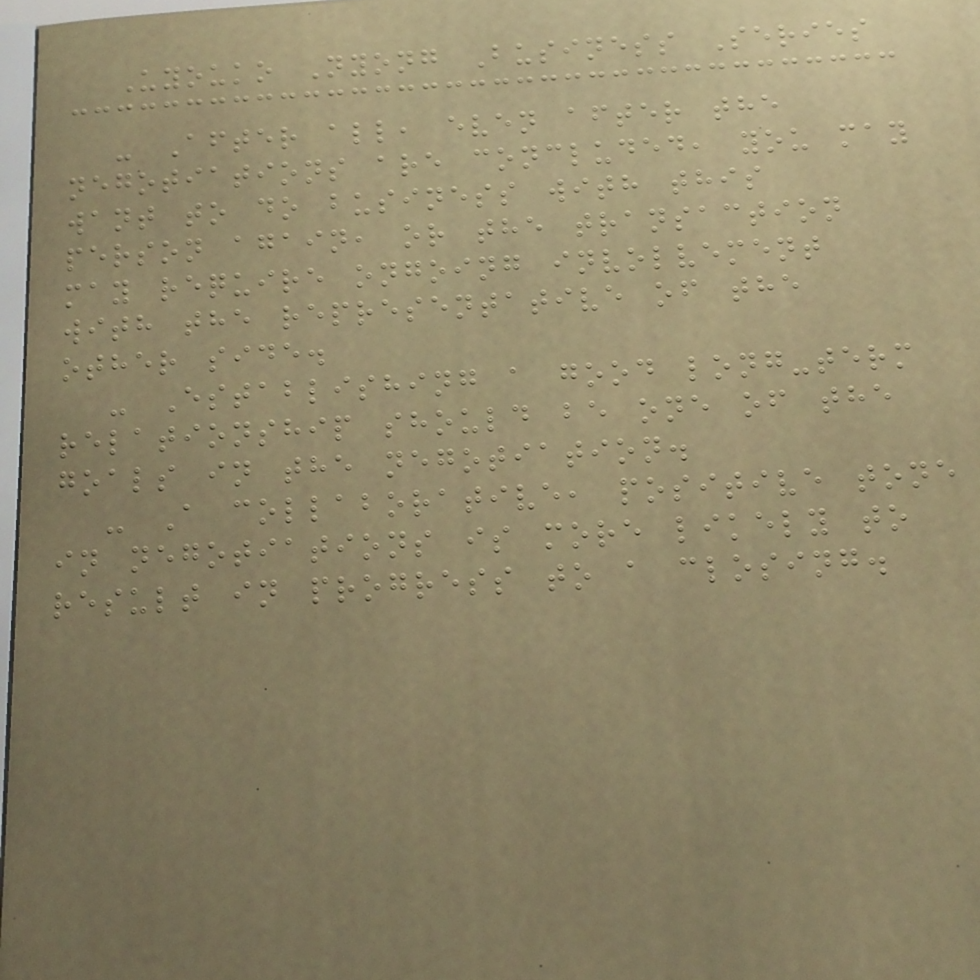Uyouko Nyong Business Series
- After all, even after the
negotiations are concluded, you may
want to do business with this
person again, or the transaction
may require ongoing involvement
with the representative of the
other side.
- Establishing a good long-term
relationship should be one of the
goals in the negotiation.
- A collaborative, positive tone
in negotiations is more likely to
result in progress to a closing.
